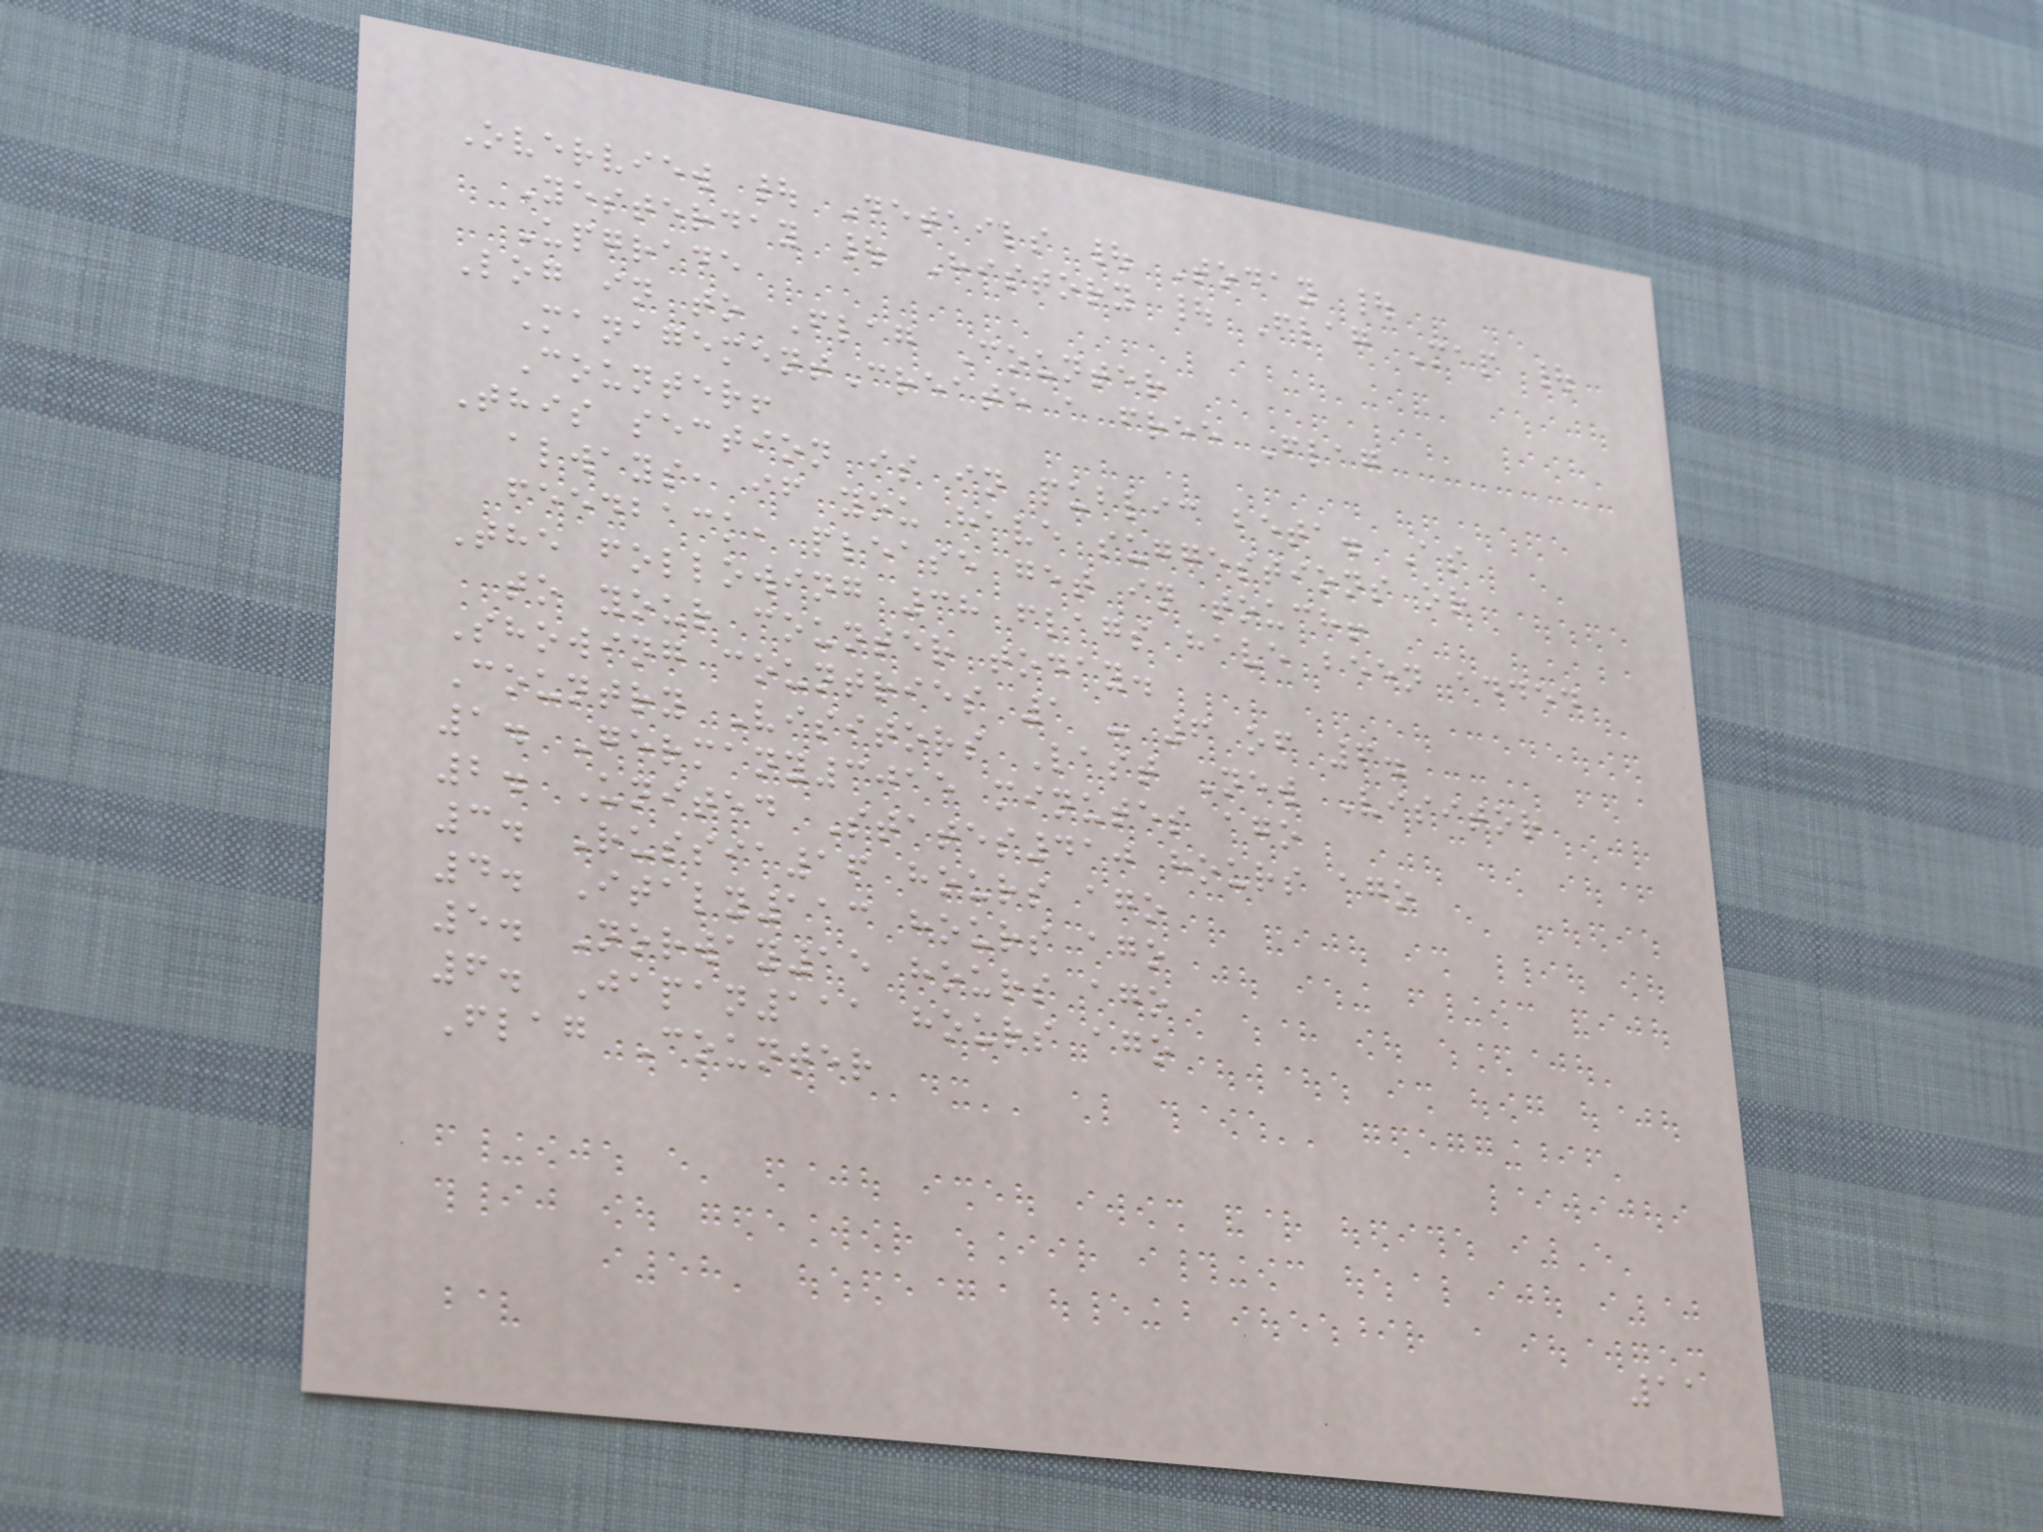Overview | Details | Today |
Yesterday | History | Flag Map |
Upgrade
Log in to Flag Counter
ManagementCreate a free Flag
Counter!
This section is in public beta. As
always, if you have suggestions or
feedback, please get in touch!
The following 38 flags have been added
to your counter today.
Showing countries 1 - 6 of 6.
Country Visitors Last New Visitor
1. Germany3015 minutes ago
2. United States410 hours ago
3. Russia16 hours ago
4. Italy113 hours ago
5. Norway15 hours ago
6. Japan111 hours ago
Flag Counter
11
